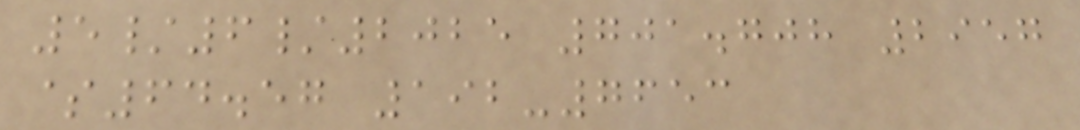5/6/2025 701.708 2957
$64.57 192-7653
